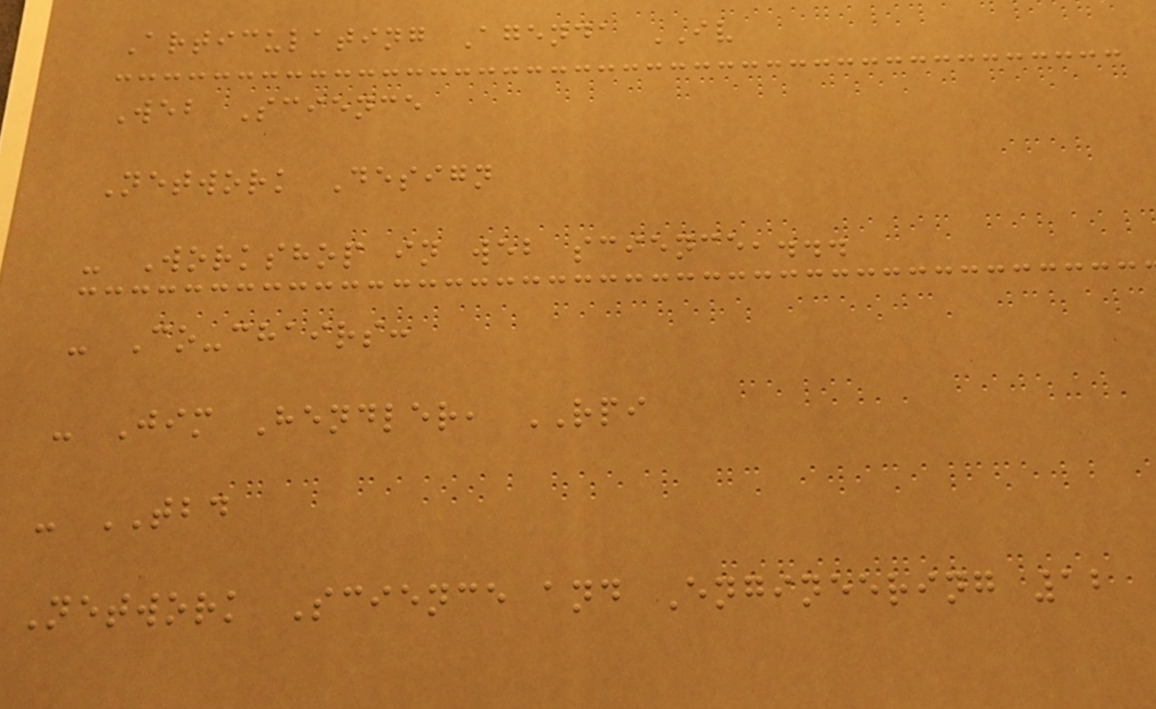Articulating Agenda IV
Web Science
Network Design
- Workshop in web science,...
- Co-chairs:
- Jim Hendler, RPI
- TBD
Network Science and Engineering 12
